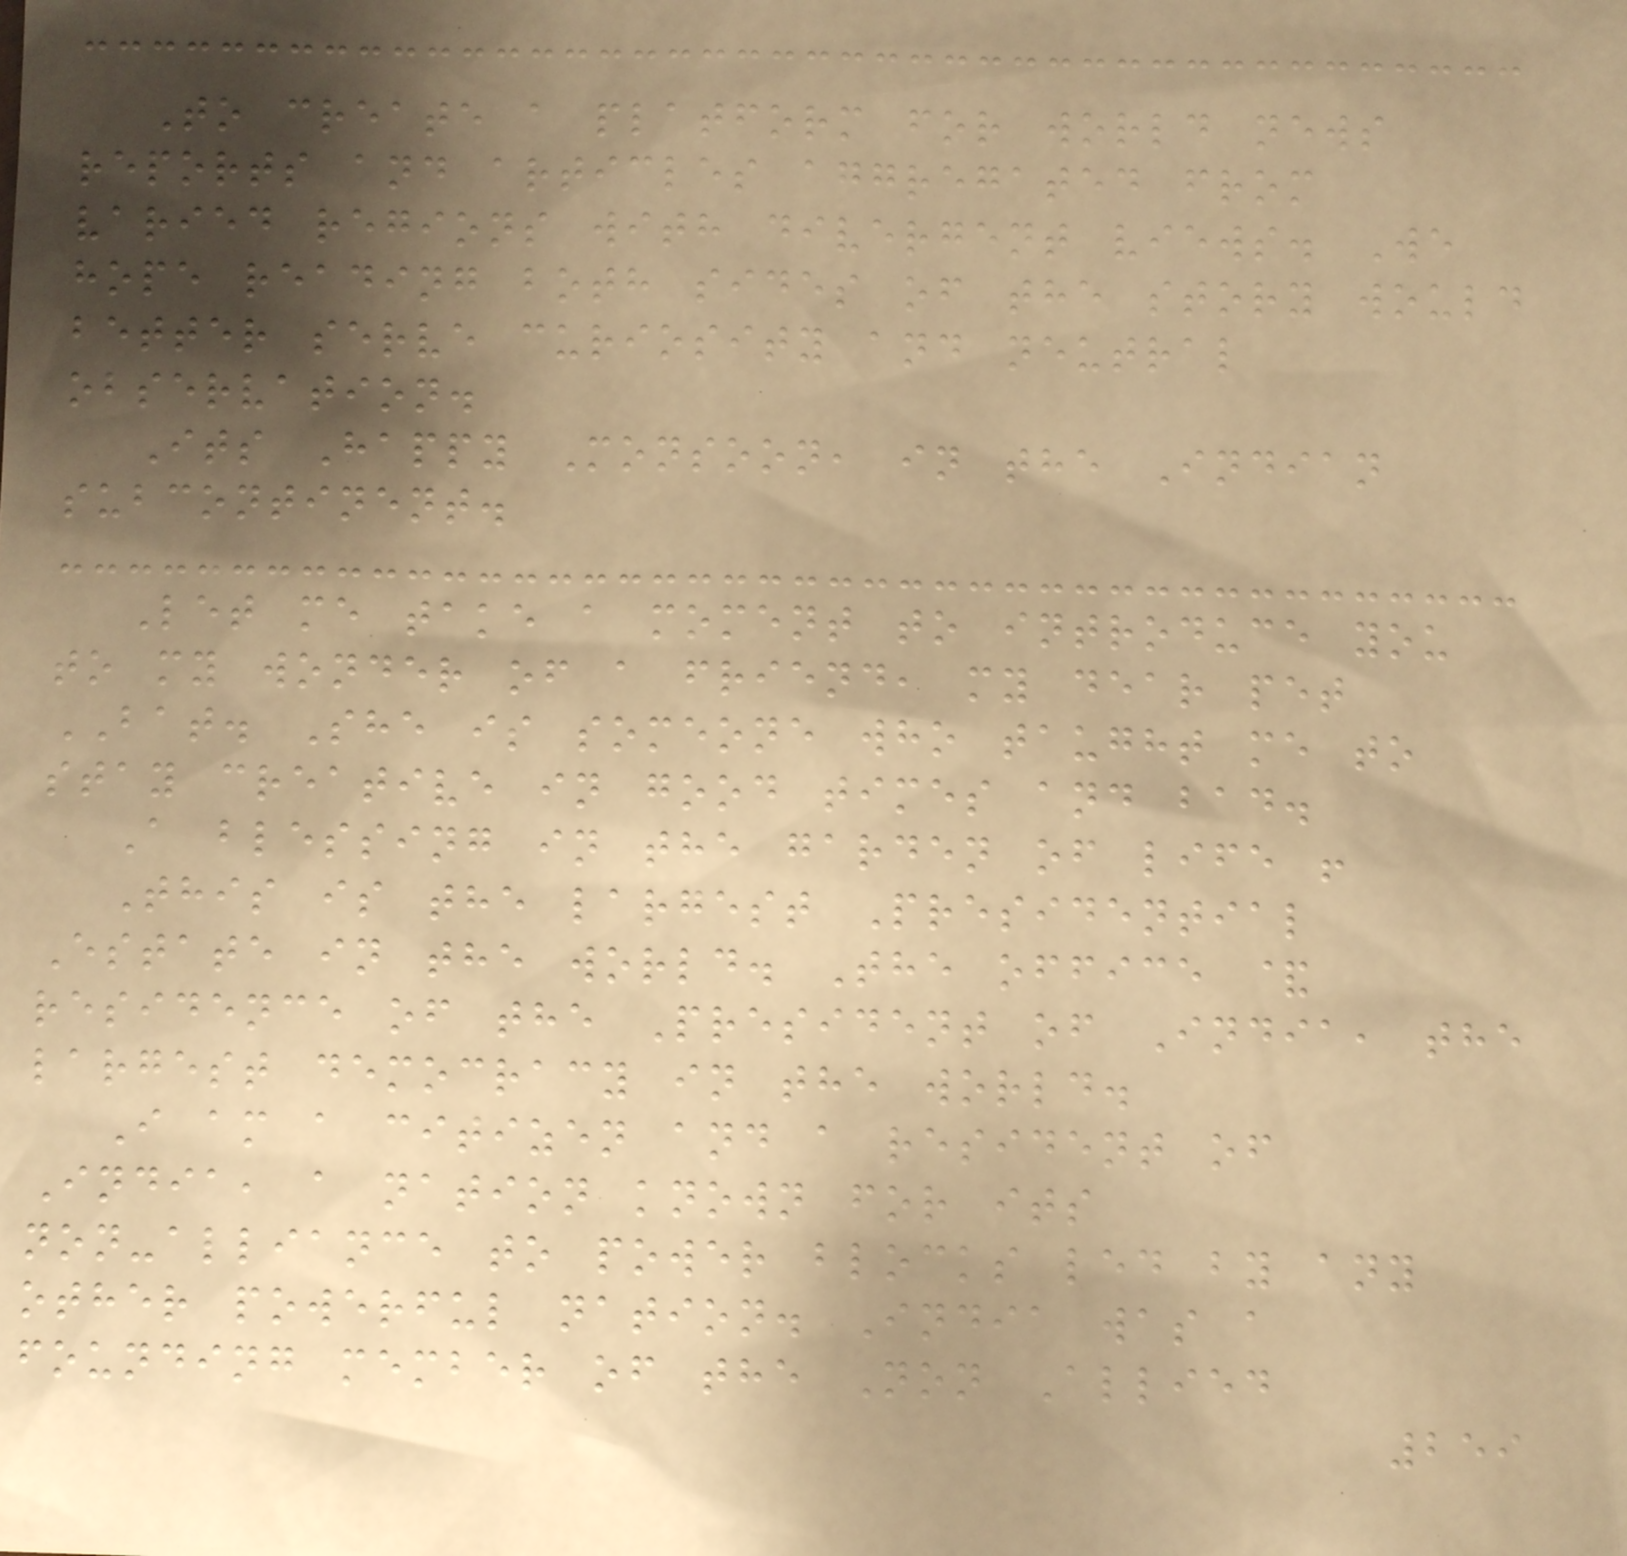To create a platform for world news
reports and articles aggregated from
varied regions with divergent views. We
hope reading both sides of the story would
better serve curiosity and neutral
observation.
Its Happy Monsoon, in the Indian
subcontinent.
Let me take a moment to introduce you
to my wonder of a friend, my dear pet
BAT. She is someone who taught me to
stay creative in good times and bad.
A blessing in the garden of life !
This is the largest Presidential
Estate in the world. The office &
residence of the President of India, the
largest democracy in the world.
I am a citizen and a resident of
India, a nation known for its
non-alliance to power blocks led by any
other powerful nation. India was a
founding member of the Non Allied
259
